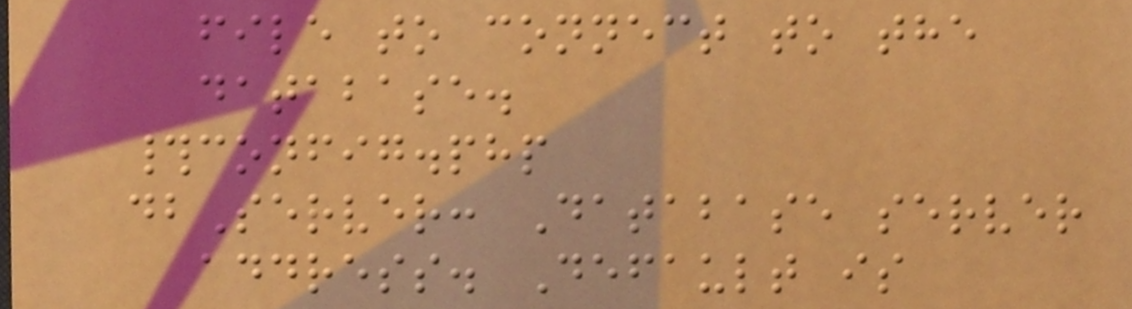file to connect to the
database.
#config.php
dbServer: Database server
address. Default is
